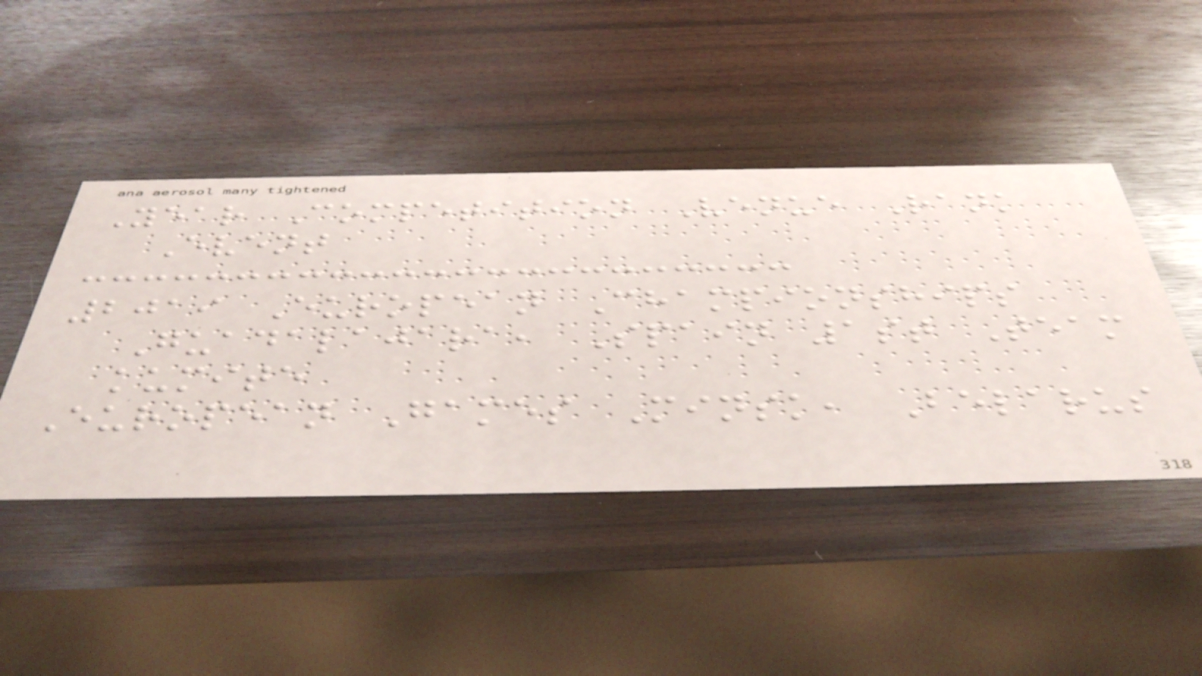Year Competition Venue Rank
Event
2019 European Championships
Guadalajara, Spain 1st Team
kumite
European Games Minsk, Belarus
